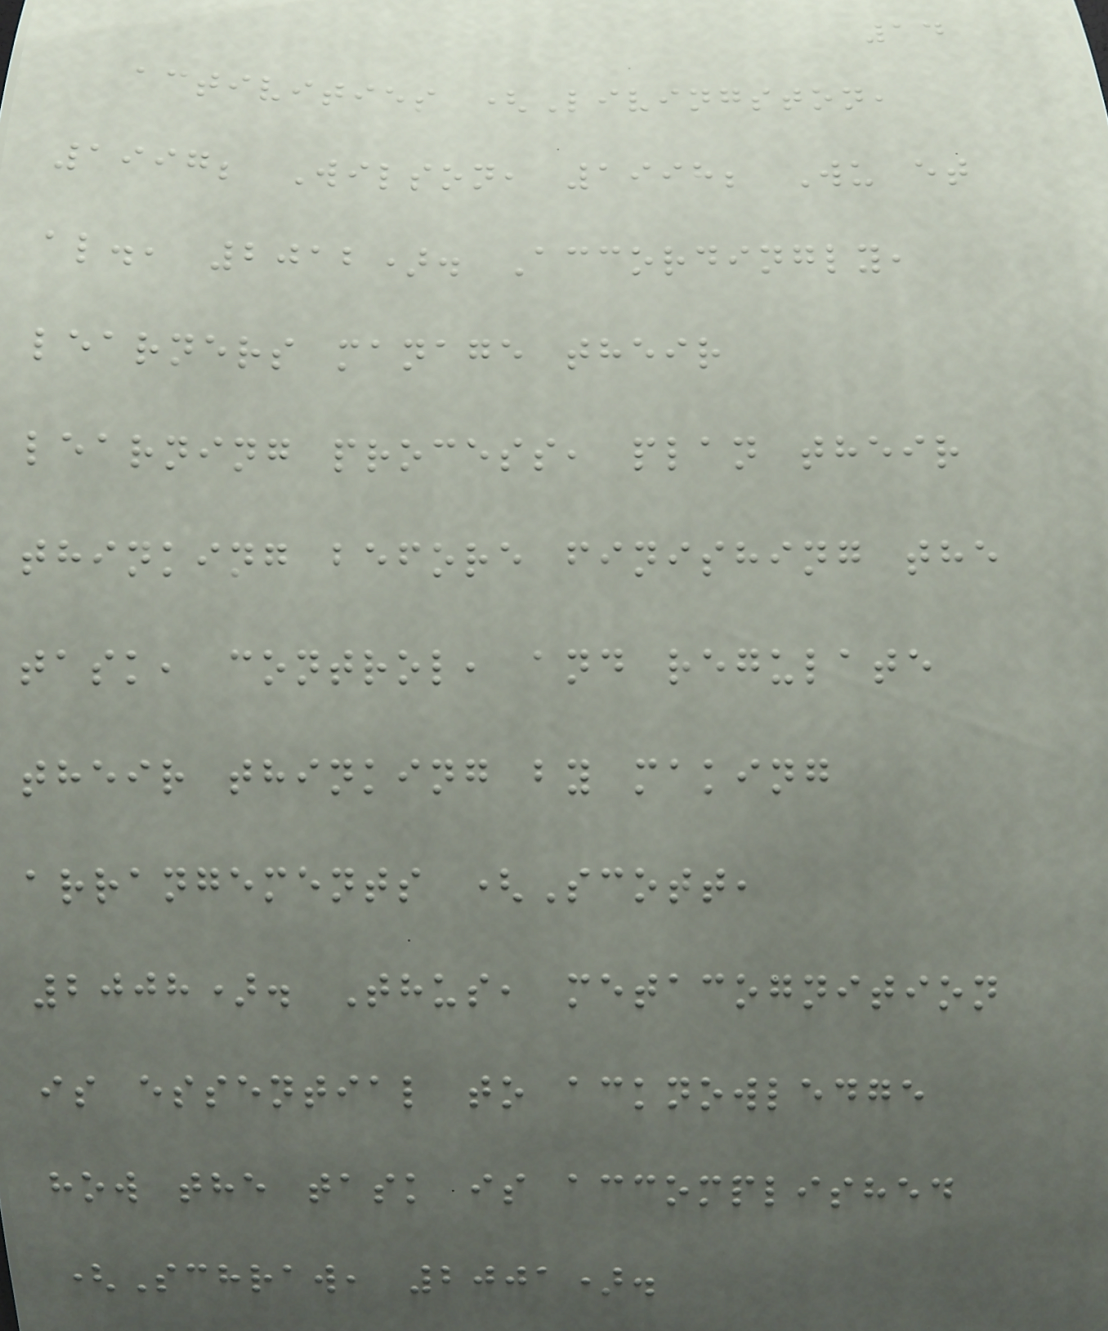14
activities (Livingston,
1997; Wilson, 1998; Wu et
al., 2012). Accordingly,
learners manage their
learning process, plan their
thinking before finishing the
task, control, and regulate
their thinking by making
arrangements (Scott,
2008). Thus, metacognition
is essential to acknowledge
how the task is accomplished
(Schraw, 2001).
